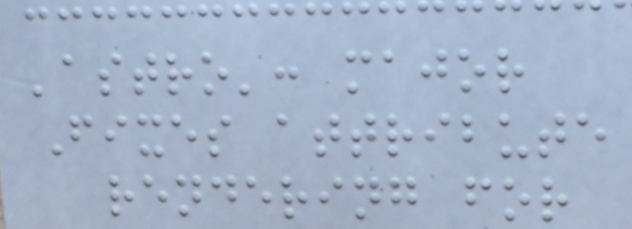'astro': major
Fixes attribute
rendering for
